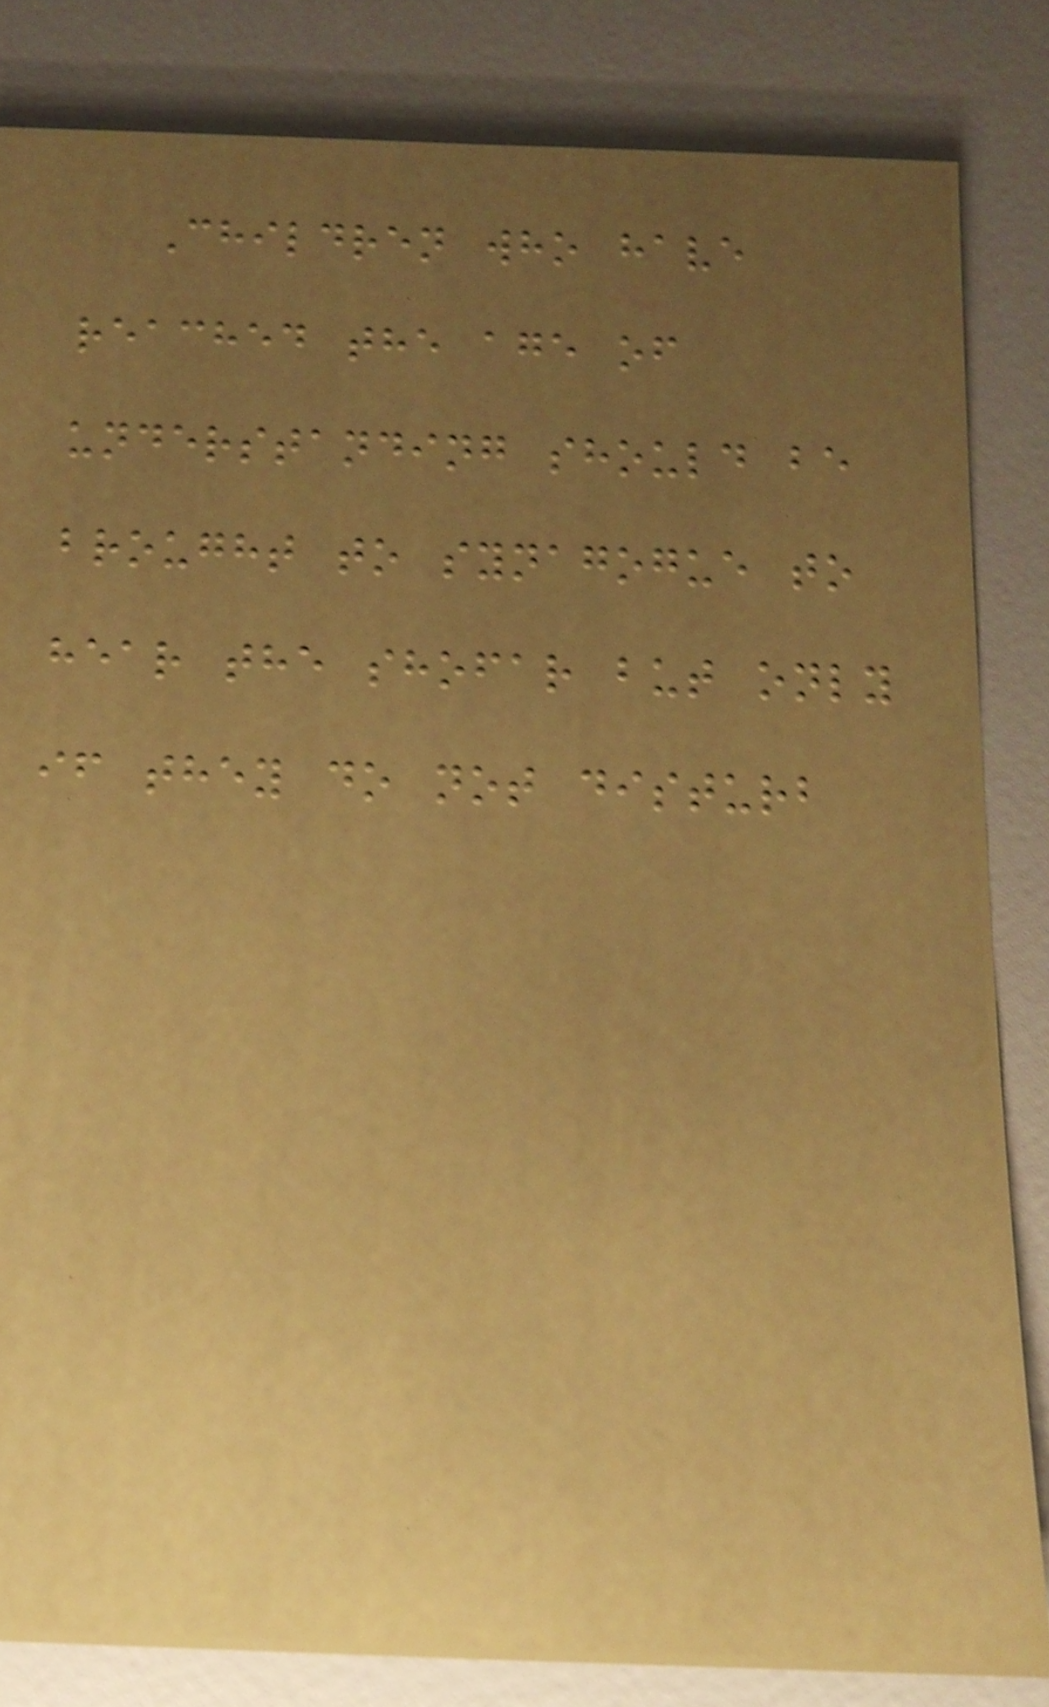Children who have
reached the age of
understanding should be
brought to synagogue to
hear the shofar but only
if they do not disturb
